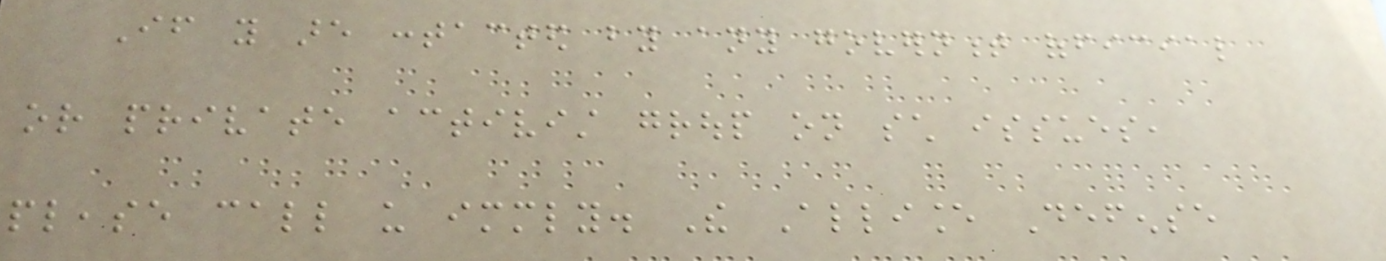If you are contacted by any government official
or private activist group on such issues,
please call us immediately. The Alliance Defense
